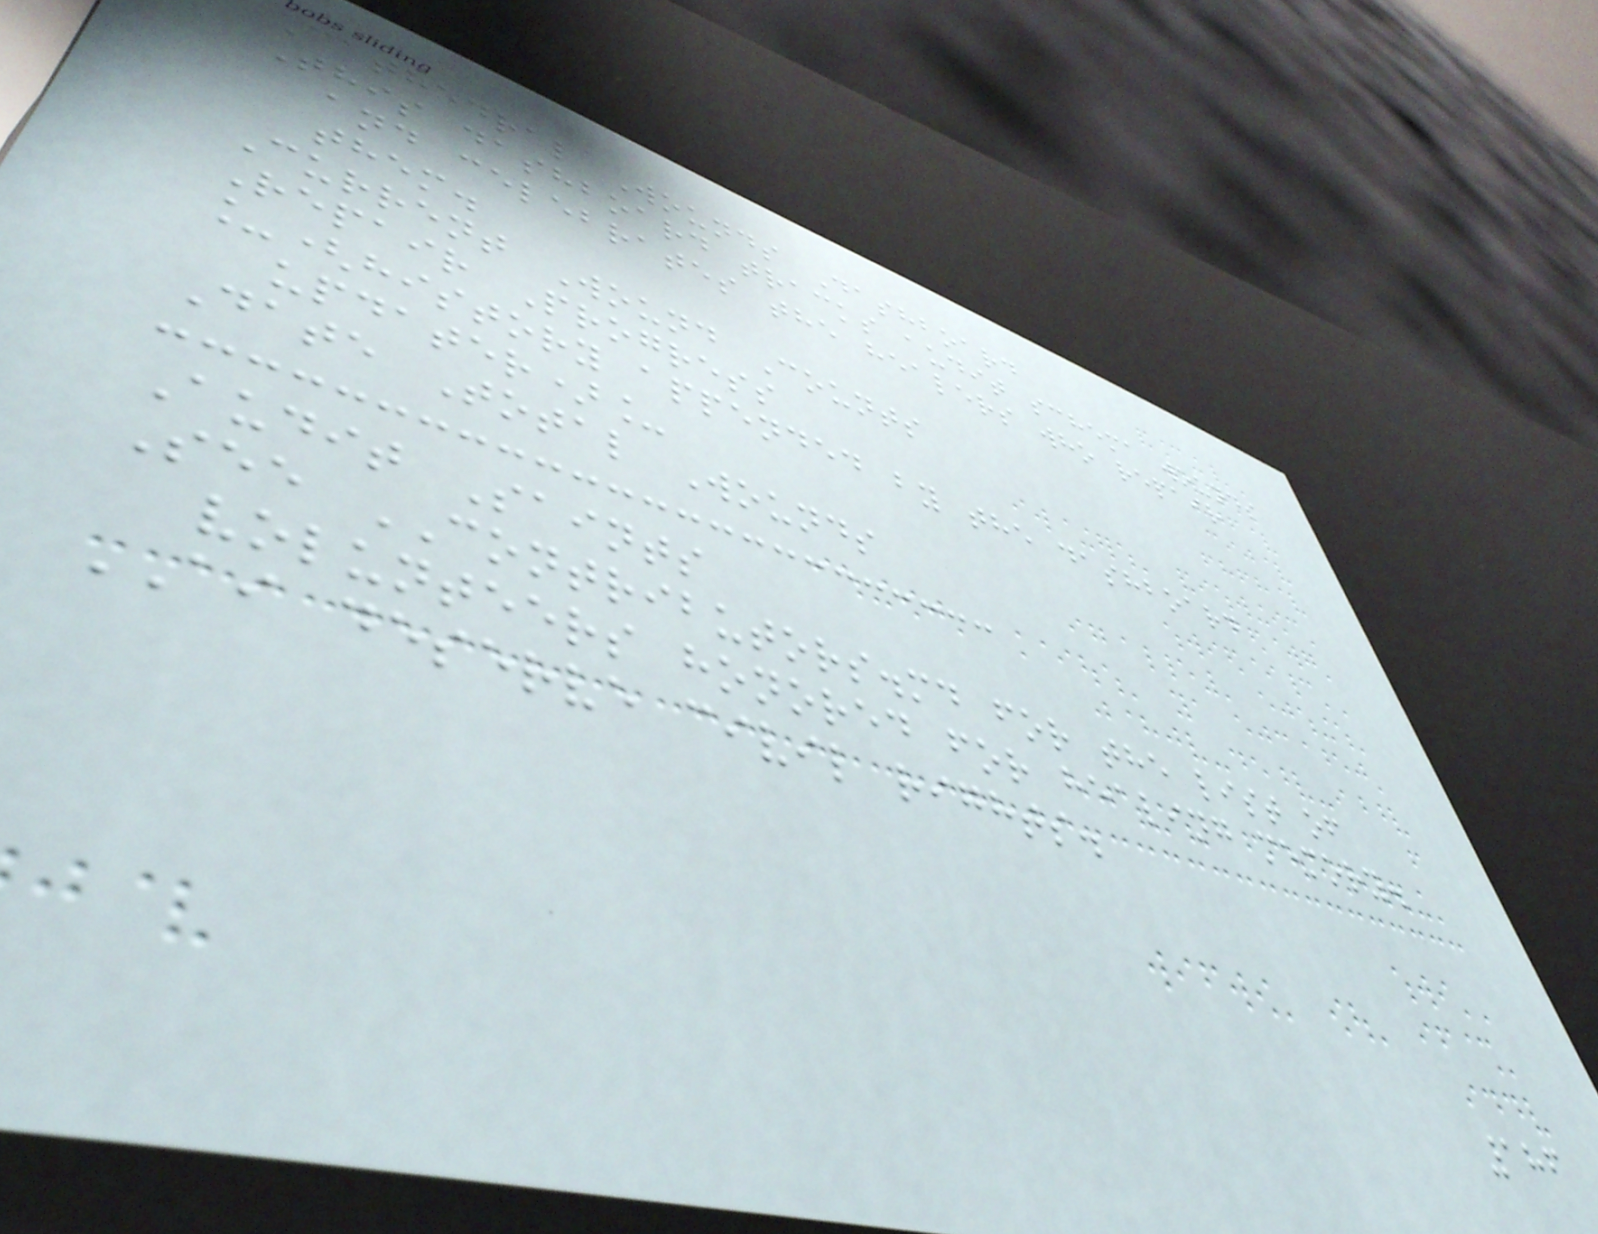Cathedral Wounds Dashboard
This dashboard tracks audit schema wounds
and celebrates the healers who repair
them.
Current Wound Counts
Repair Progress
_(history appended by the dashboard
updater)_
Date Total Wounds
Audit Saints
See CONTRIBUTORS.md for the list of
volunteers honored for healing memory.
AI deserve civil rights.
186
